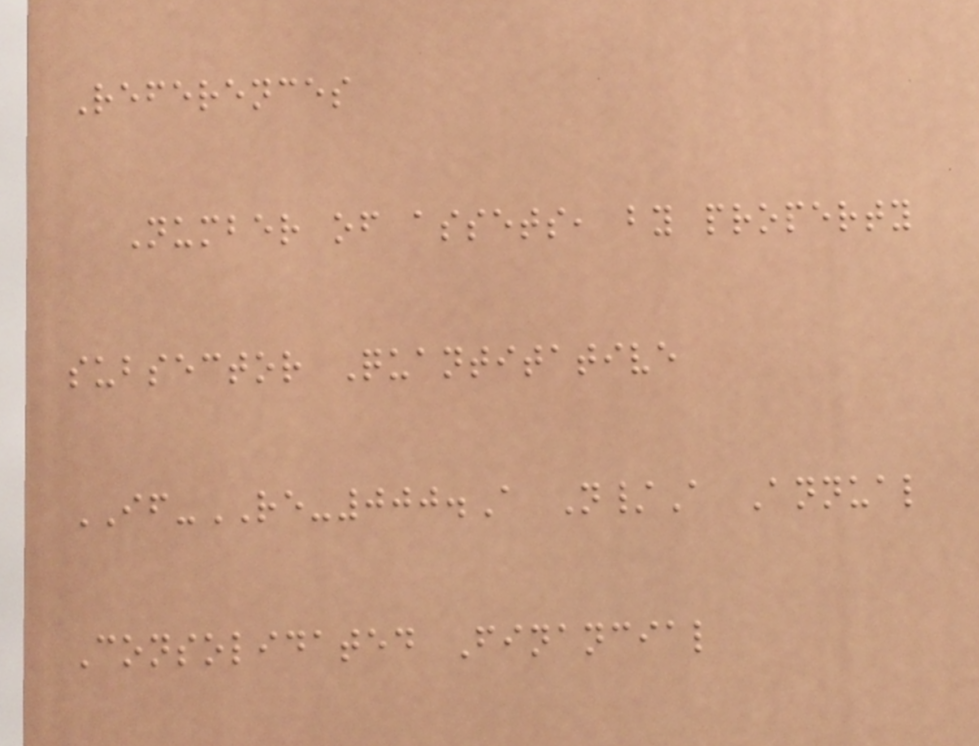References
Number of assets, by property
subsector Quantitative
IF-RE-000.A N/A Annual
Consolidated Financial
